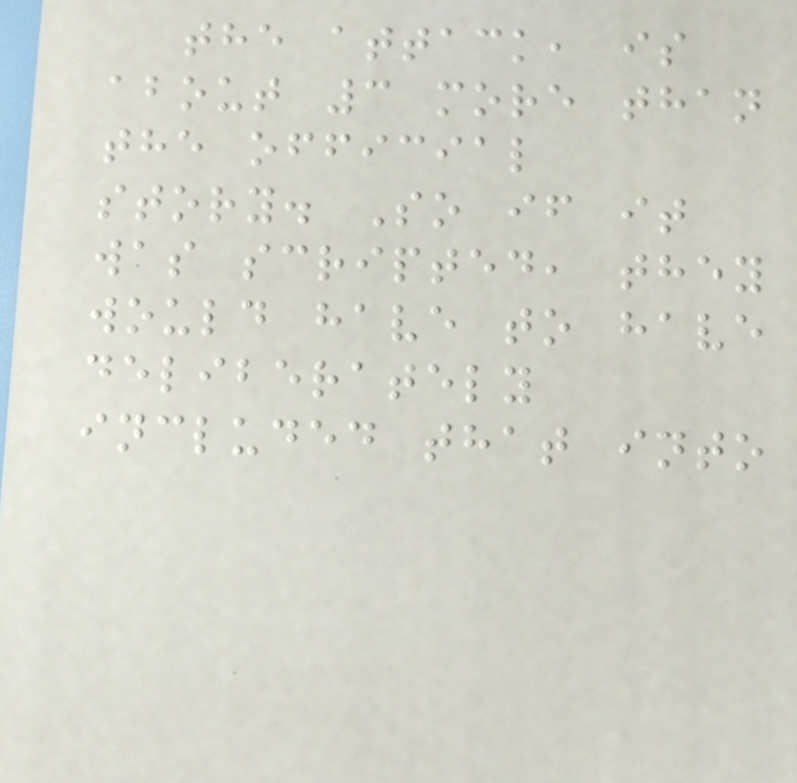the attack, is
about 3 more than
the official
story. So if it
was scripted, they
would have to have
deliberately
included that into
